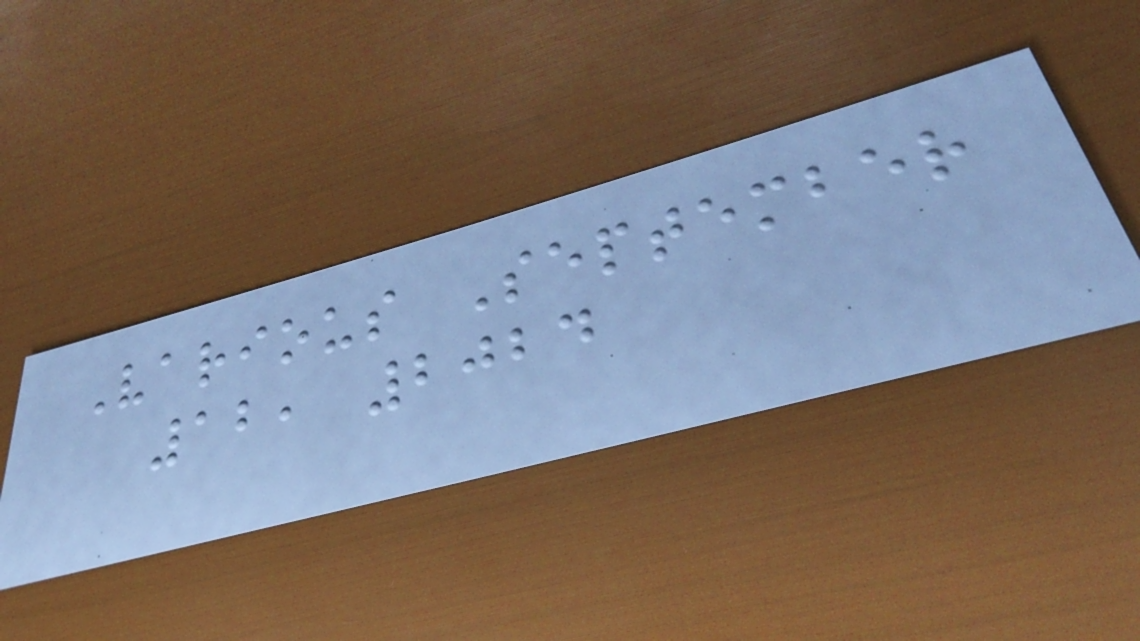Various September
12, 2024
